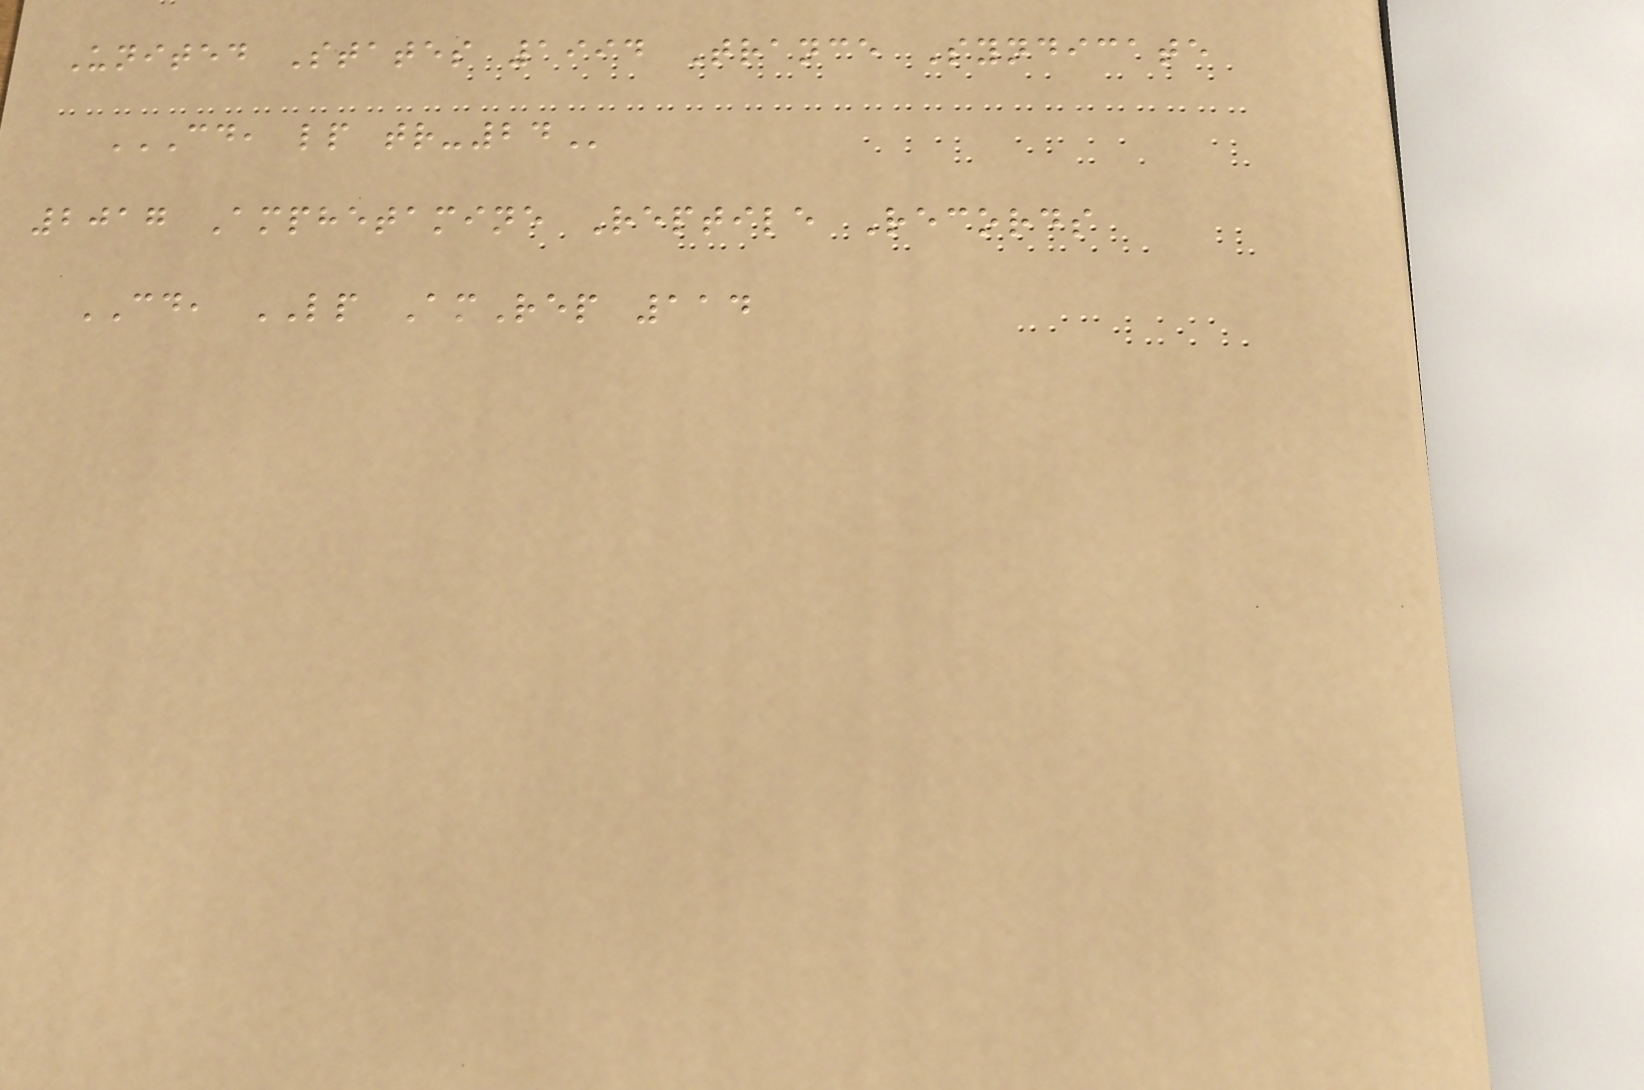United States 1994 Trance Syndicate
CD, LP TR-24
2017 Amphetamine Reptile Records
CD, LP AmRep 114
